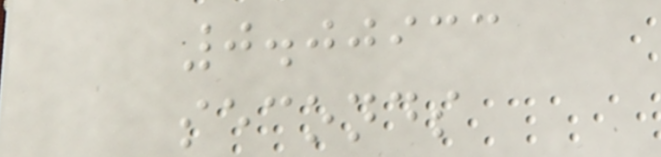0.00933
seconds
